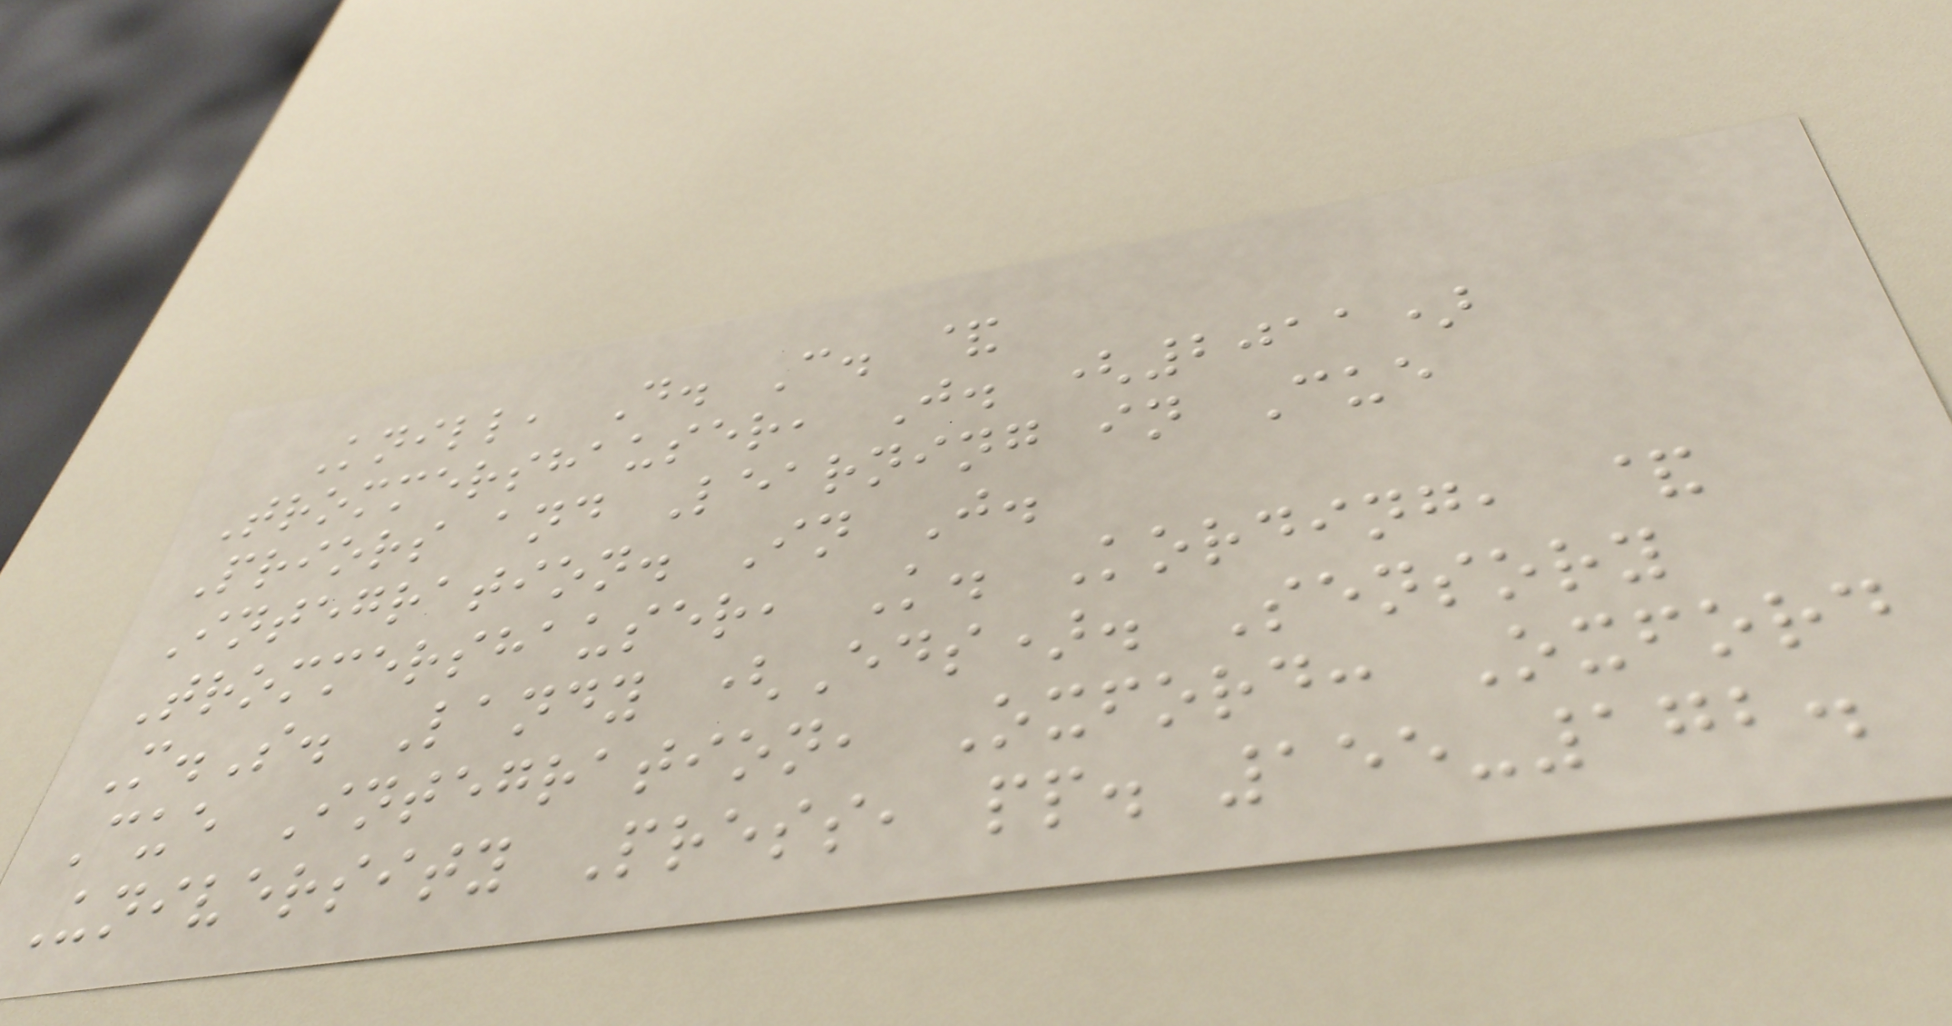Knill, D. C. &
Trommershauser, J. (2011)
Priors and Learning in Cue
Integration. In J.
Trommershauser, K. Kording, &
M.S. Landy (Eds). Sensory
Cue Integration, Oxford: Oxford
University Press, pp. 155-172.
